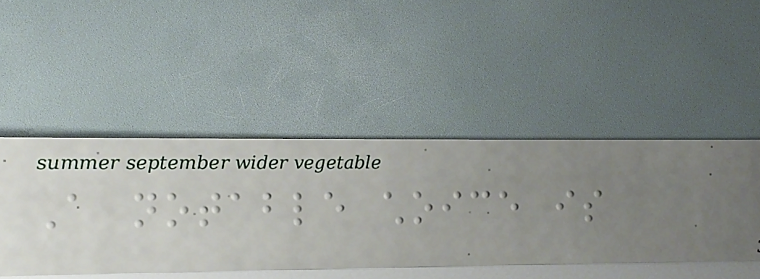A notable choice is
